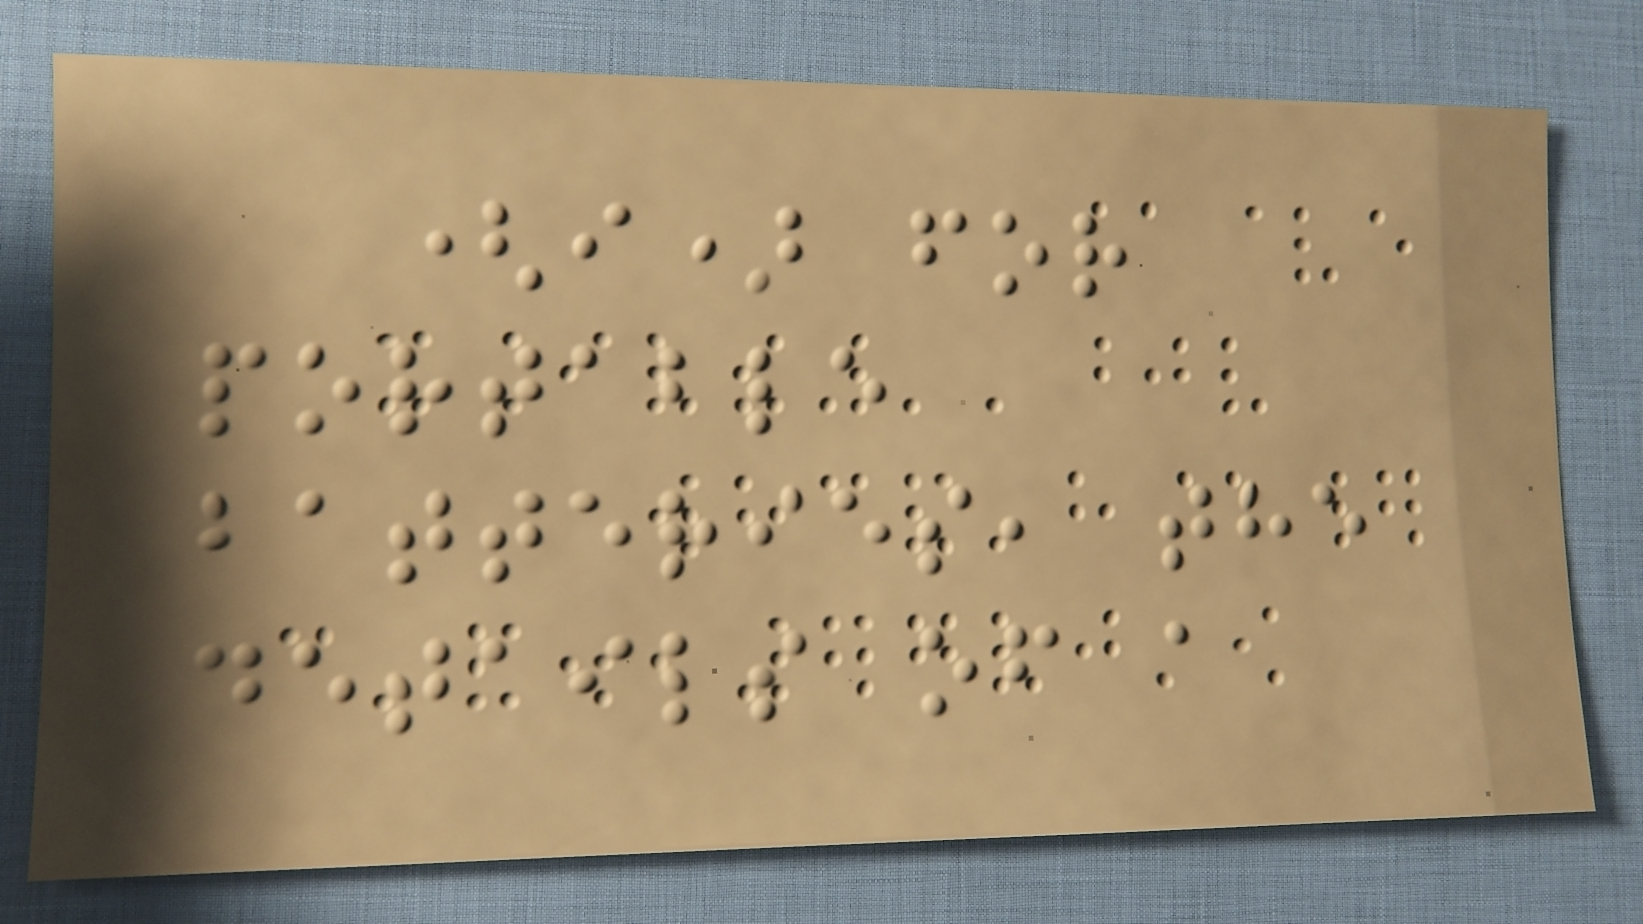(i) for
portable
batteries, the
details of a
